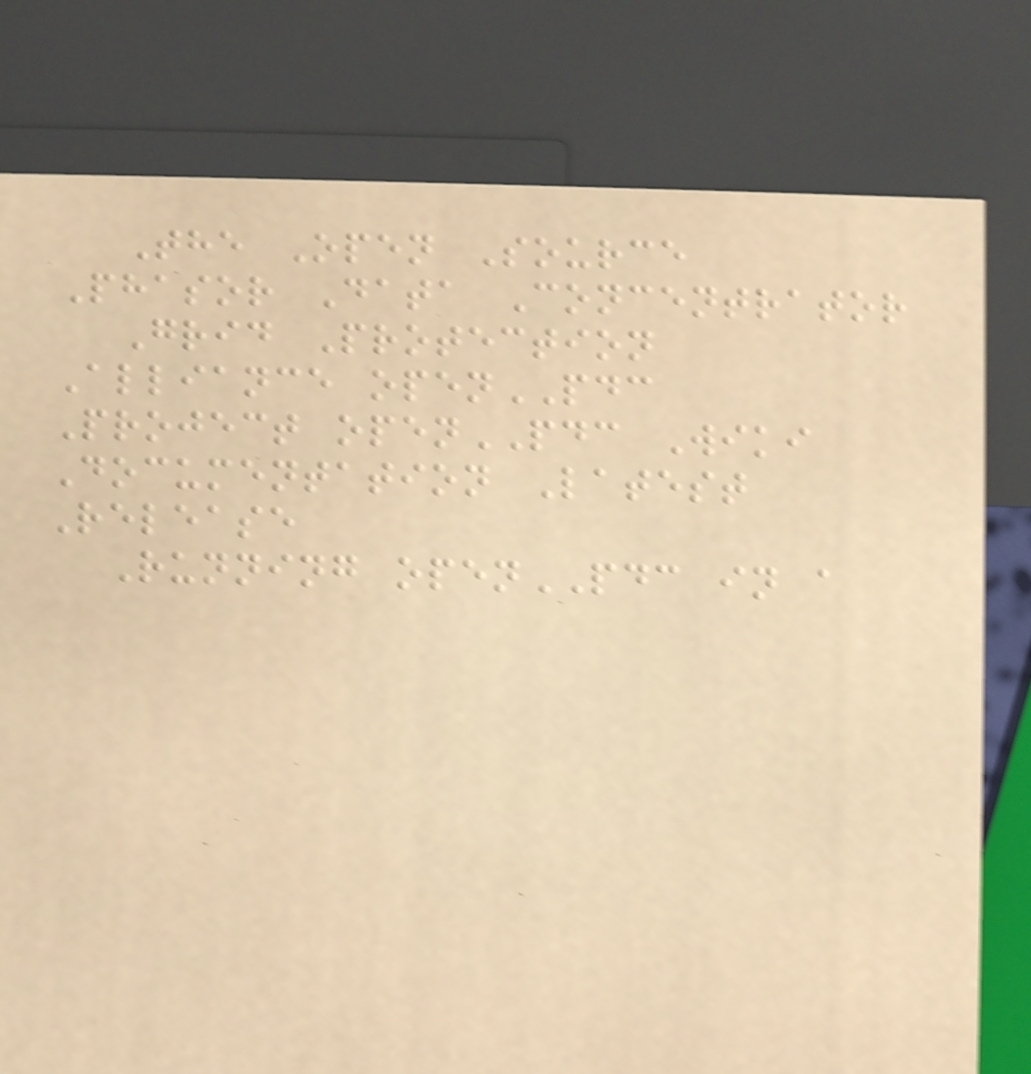The Open Source
Phasor Data Concentrator
Grid Protection
Alliance openPDC
Project openPDC Wiki
Documentation Latest
Release
Running openPDC in a
